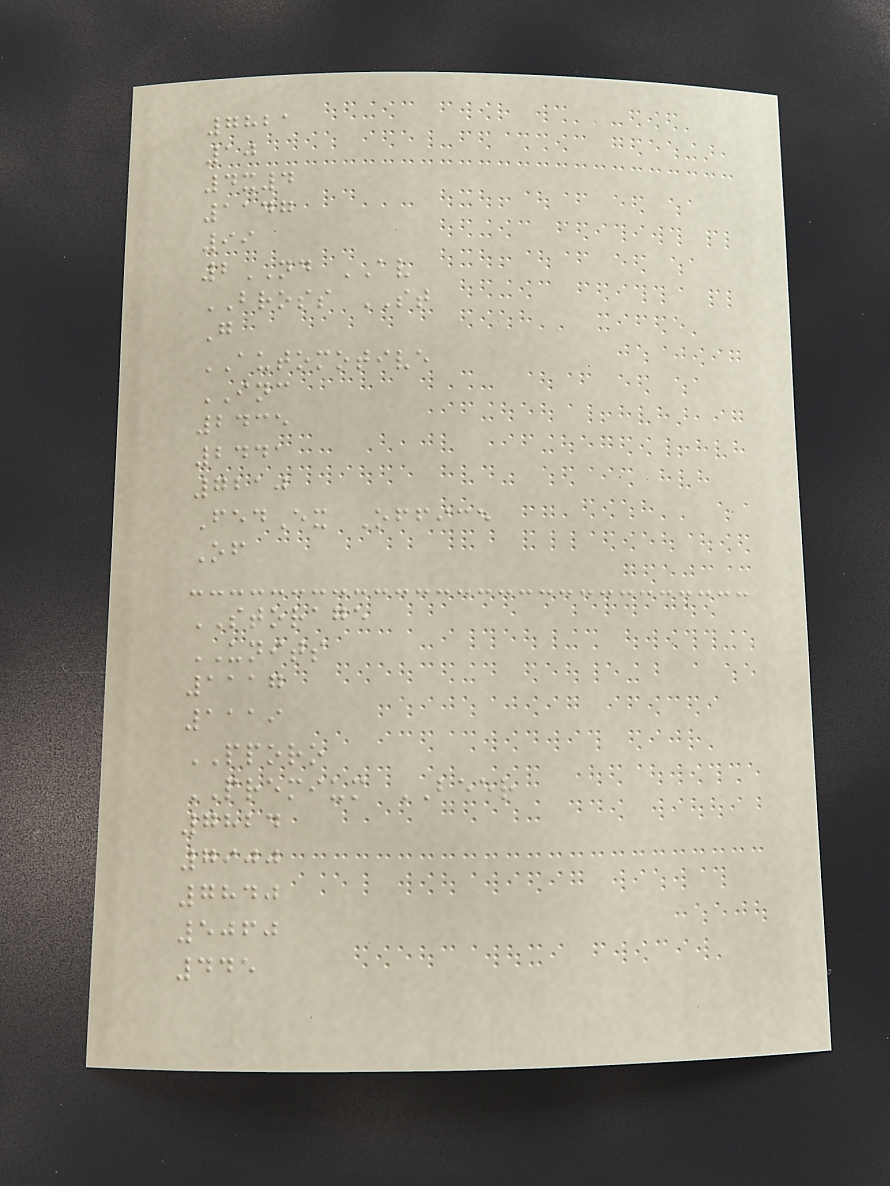7821
10
4x4
1147
99
2ND AV
BROSS ST
G
AUTOMOTIVE
INC
2435
2441
7210
FedEx Office
Of
STORAGE
UNITS
1117
1119
PPORO
PREMIUM BEER
7824
7900
7840
5060
445
